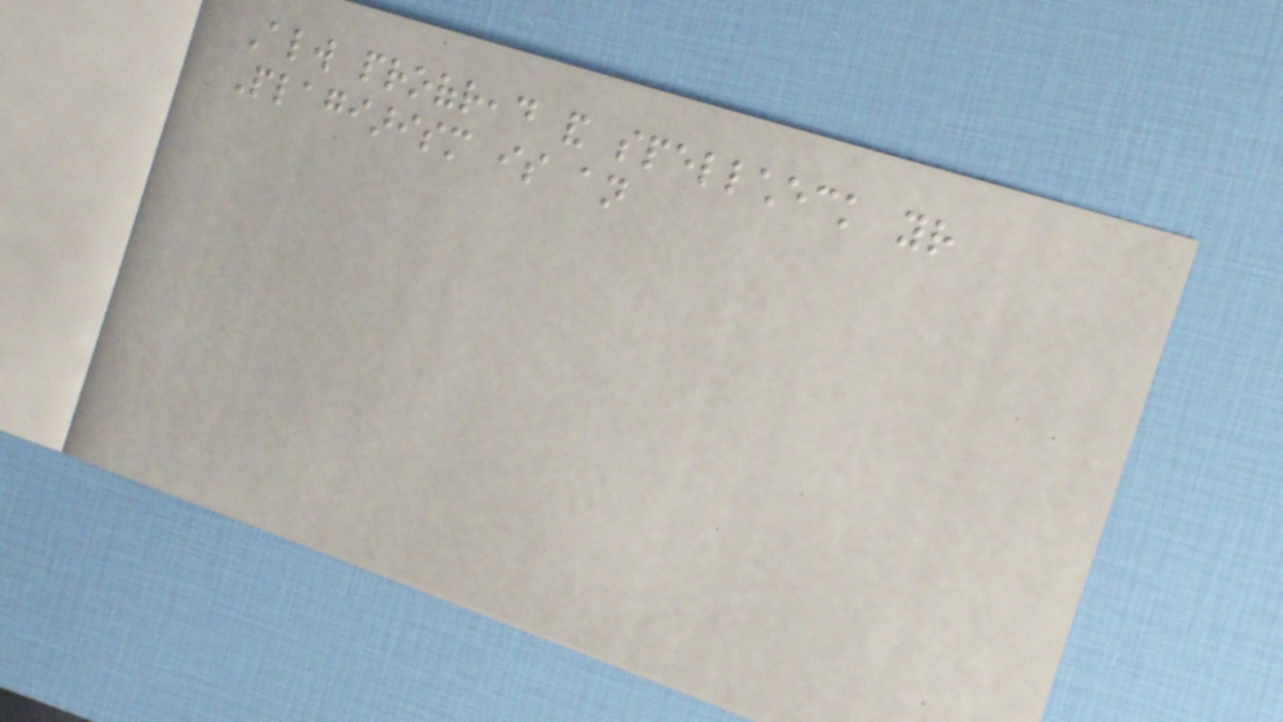Always proofread and spellcheck your
Plagiarism is an
